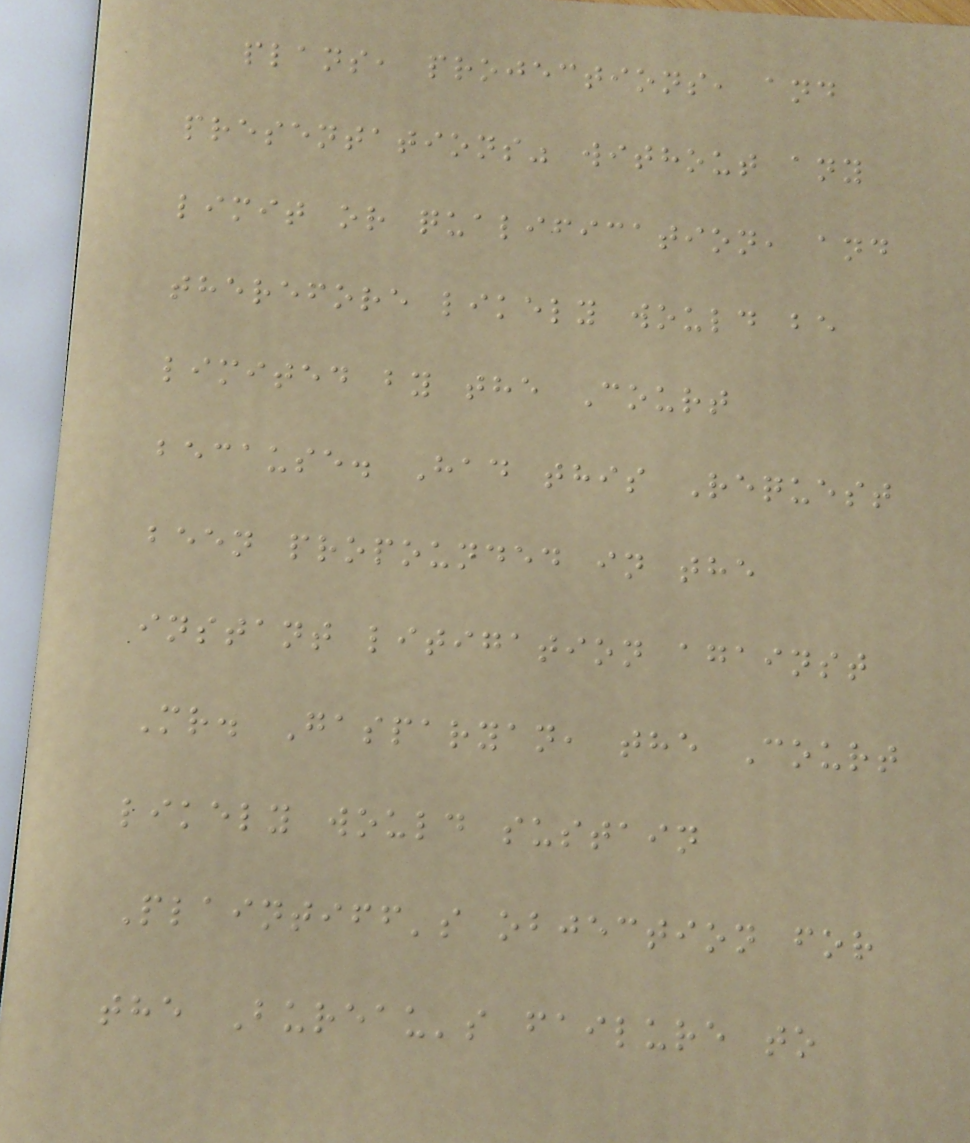plans, projections, and
presentations" without any
limit or qualification, and
therefore likely would be
limited by the Court
because. Had this Request
been propounded in the
instant litigation against
Mr. Gasparyan, the Court
likely would sustain
Plaintiff's objection for
the Bureau's failure to
